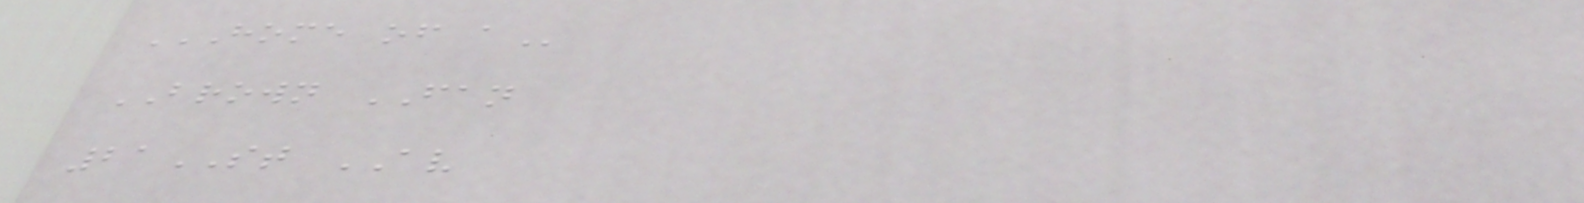HOME OF A
BROWN FAN
21ST AV
